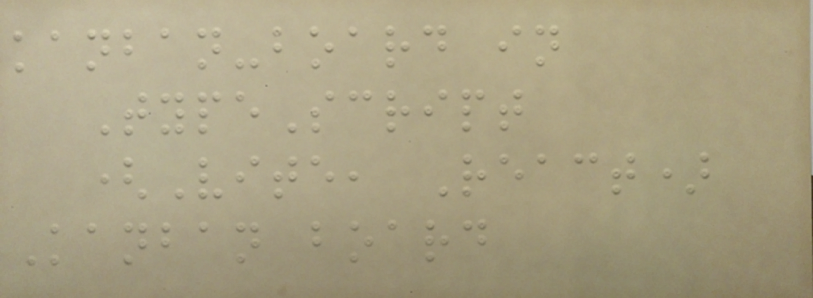kanban-board in
TypeScript
(Vite, React)
Kanban board
